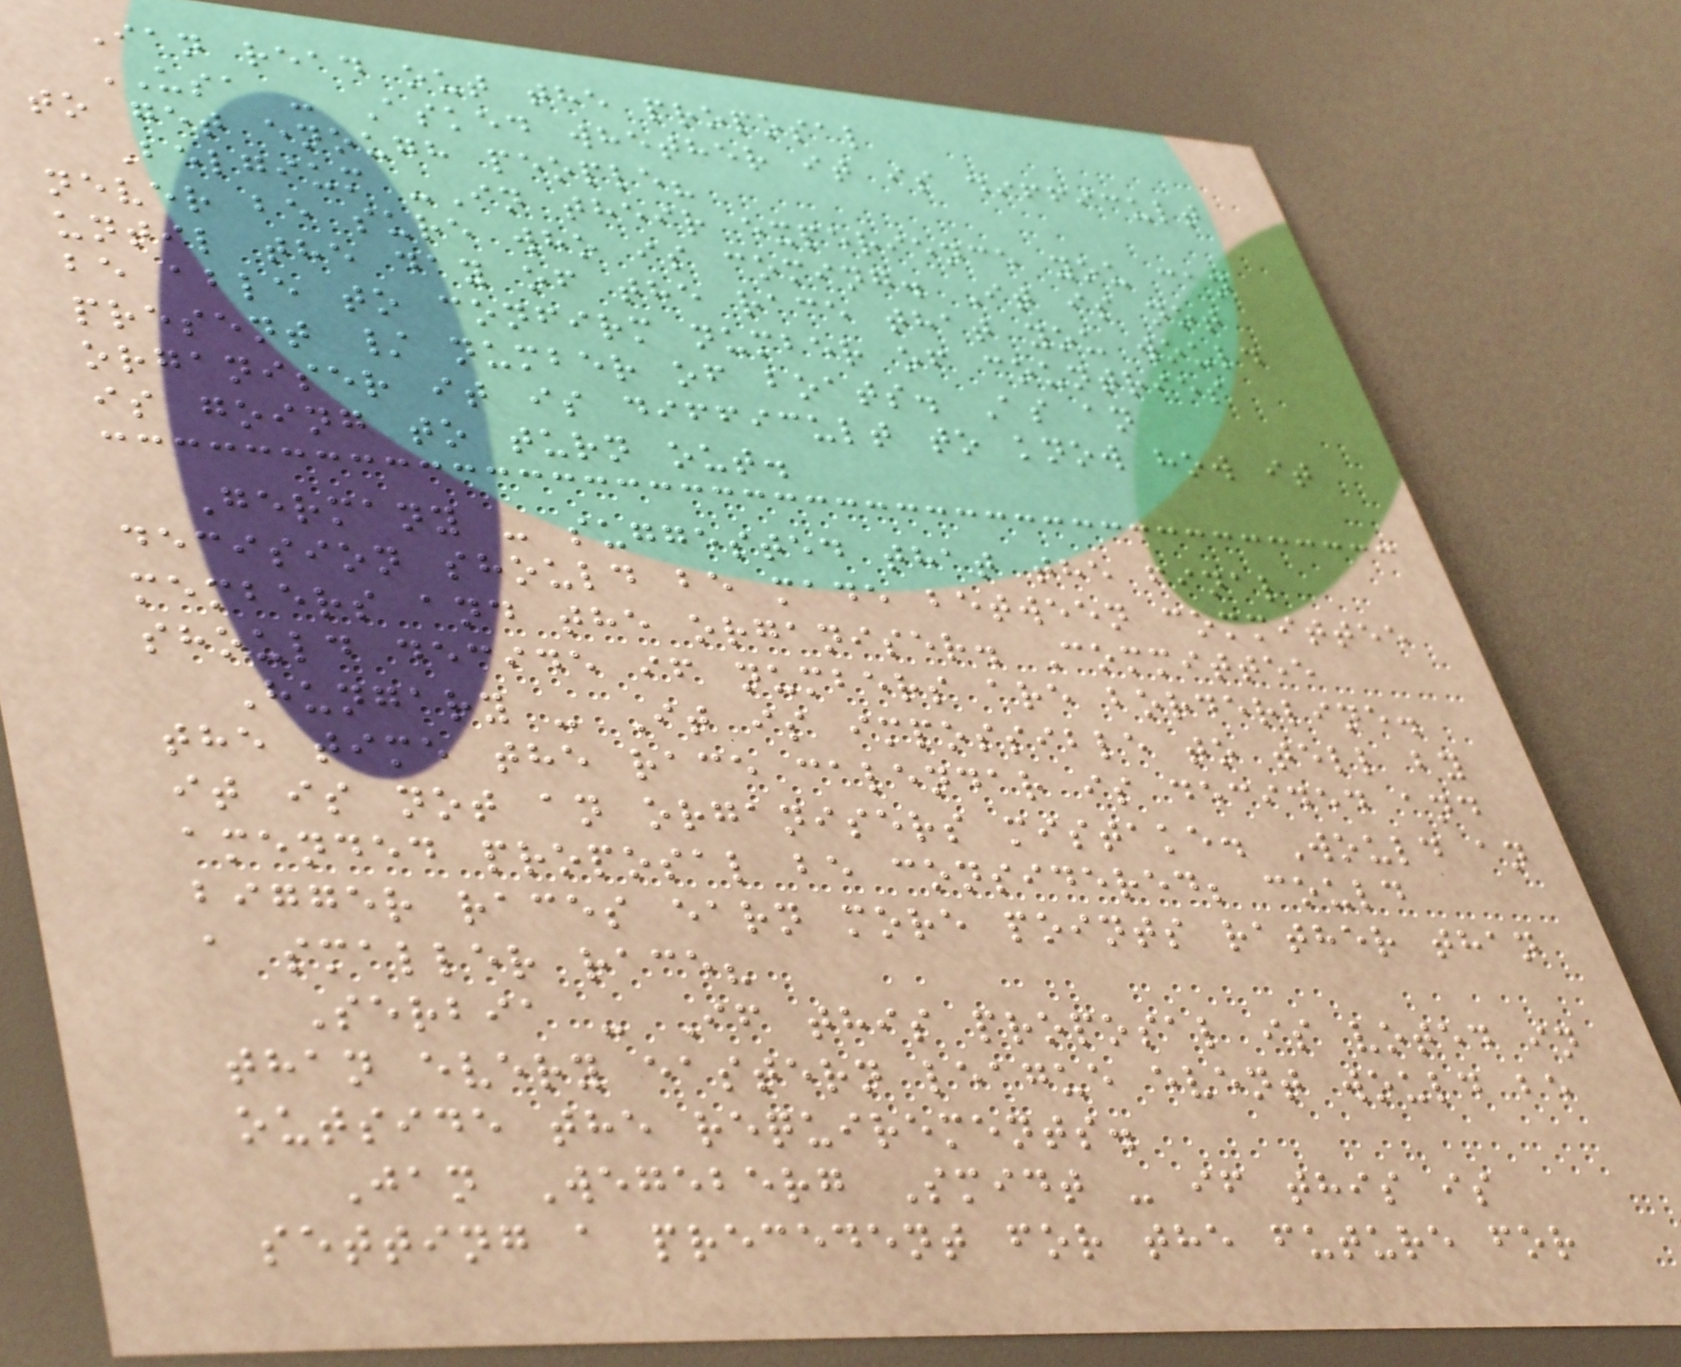Ian read out the proposal
USA - Asked whether it is difficult
to get enough people?
Belgium -In their experience you can
never be sure who is coming. It is not
until the day of the race that you would
be able to confirm number of countries
present / number of boats. As an
organiser it is difficult to know how it
is going to turn out.
Germany - suggested that the final
decision should be made between committee
members and the organiser. Committee
should decide if numbers are borderline.
Hungary - It is impossible to tell by
the time the race calendar is decided and
it is not an organisers mistake. Would an
amended proposal be considered; could
bigger races earn more points rather than
a smaller race?
Serbia - If this proposal is voted in
than every eastern league event would be
outside the requirements.
Jan Wegeberg Smidt - if this is
setting a precedent for the future for
